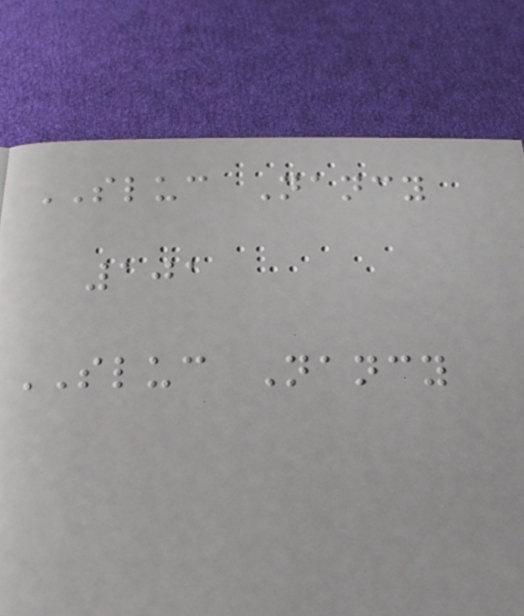SLUC Nancy
101
SLUC Nancy
